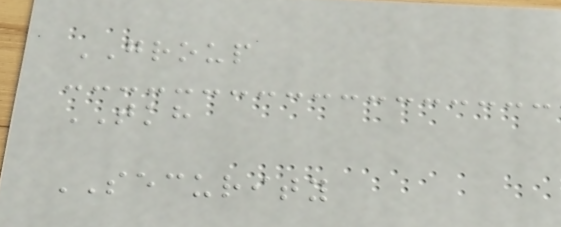GROUP
TKH
SECURITY
